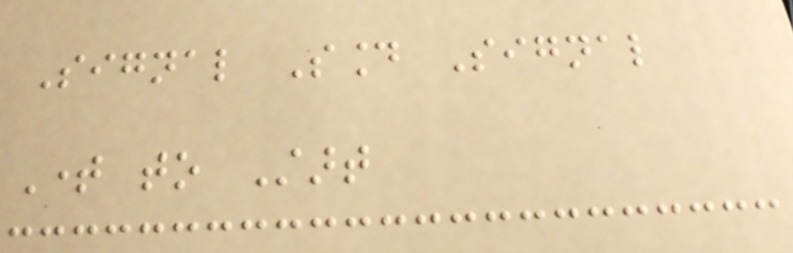Signal Sound Signal
Time to Start
